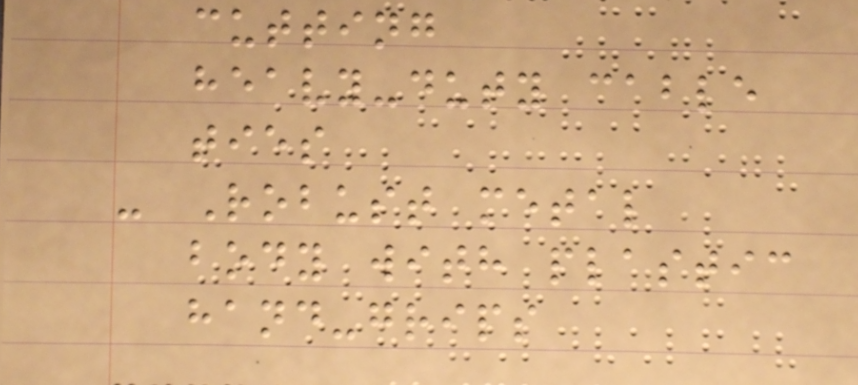cutting
heavy-duty cable
ties
- Robust metal
body with plastic
hand-grips
